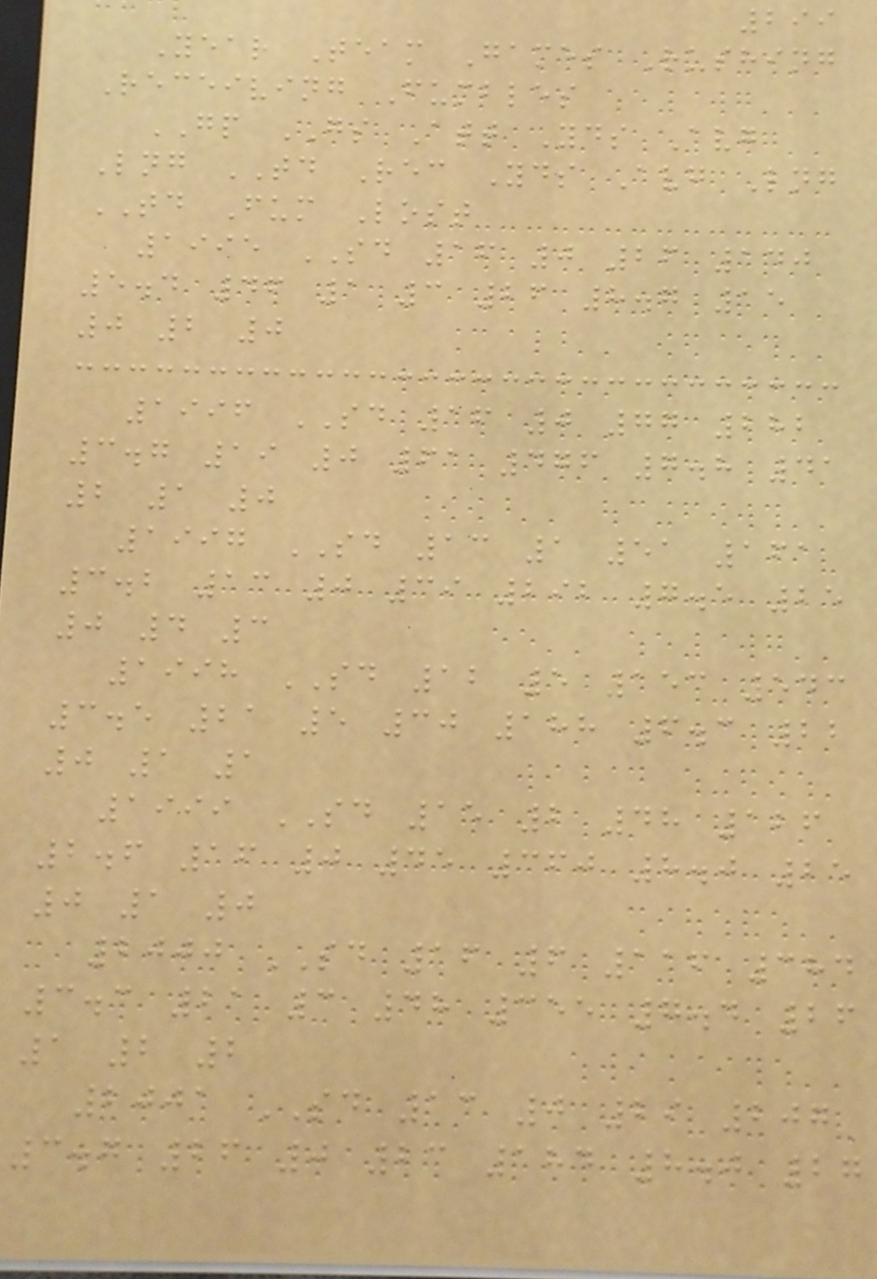299
Year Team Games Rushing
Receiving Fumbles
GP GS Att Yds Avg
Lng TD Rec Yds Avg Lng
TD Fum Lost
1995 SD 16 0 26 140
5.4 46 1 3 26 8.7 15
0 2 0
1996 SD 16 0 77 282
3.7 19 0 61 476 7.8 41
2 1 0
1997 SD 13 1 51 161
3.2 13 0 39 292 7.5 25
0 4 3
1998 SD 12 5 153 543
3.5 21 5 30 188 6.3 22
0 1 1
1999 SD 15 2 48 126
2.6 16 0 45 360 8.0 25
0 1 0
2000 SD 16 6 116 384
3.3 21 3 48 355 7.4 26
1 2 2
2001 SD 13 0 29 207
3.7 26 0 23 184 8.0 27
